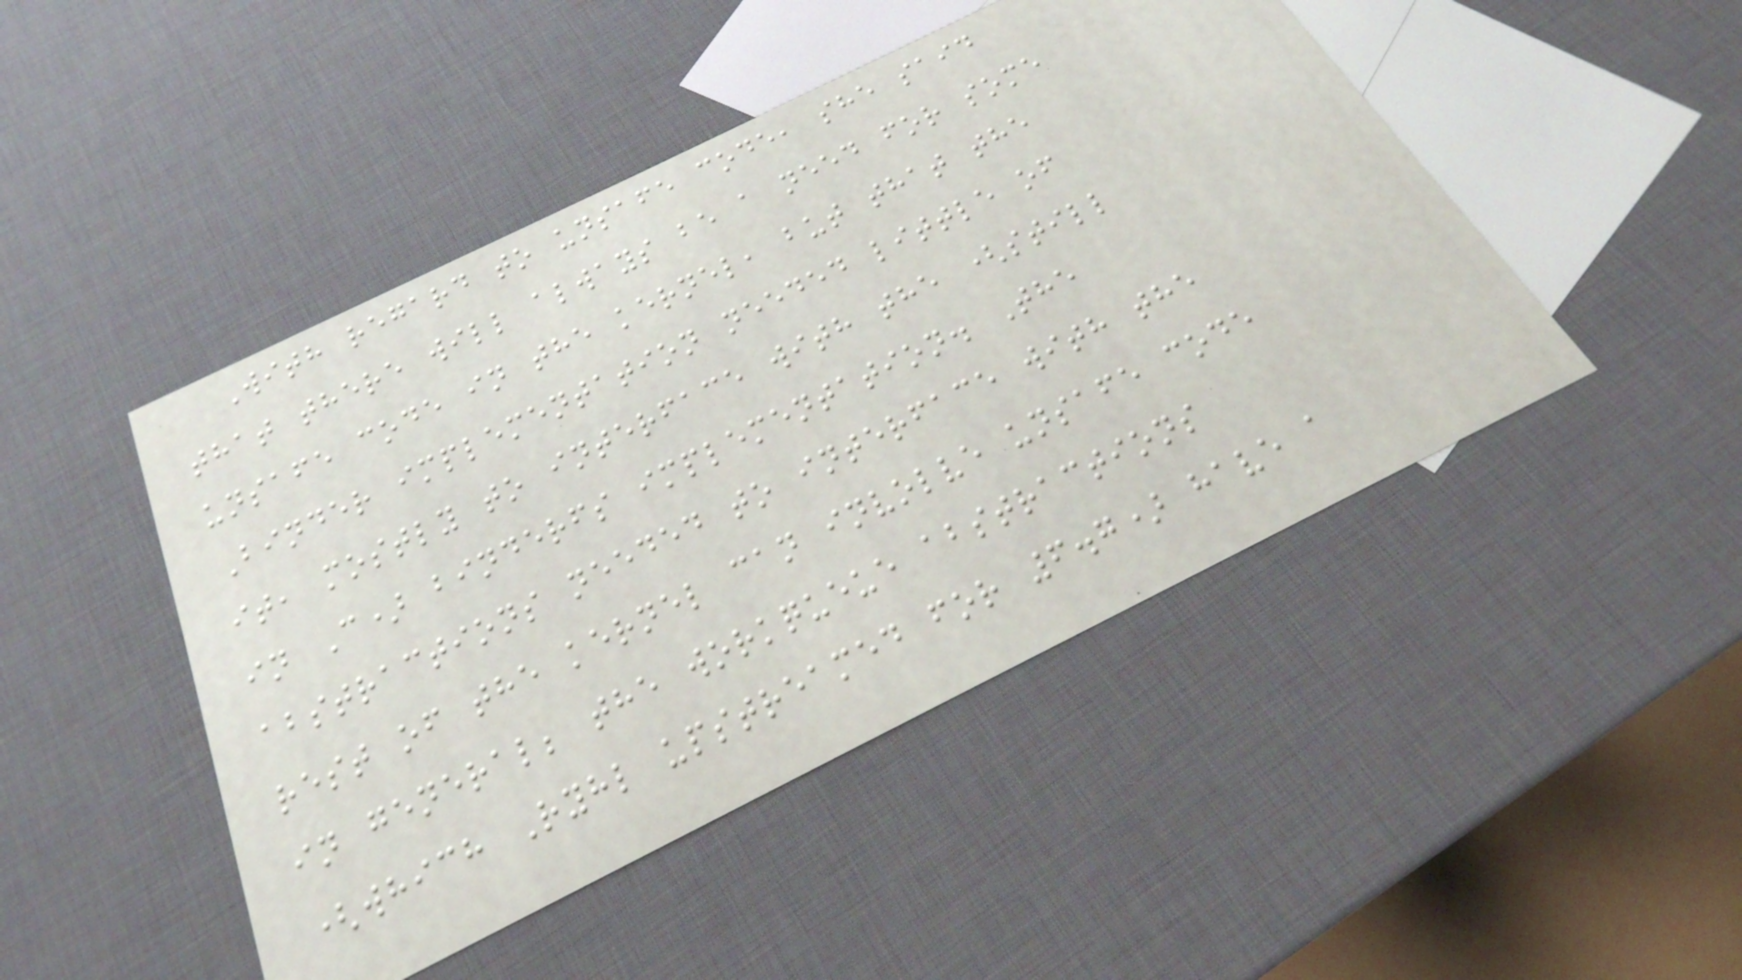With regard to unsafe code, she said
that there will always be a need for some
unsafe code in the kernel, but that the
Binder implementation needed little of
it, mostly to interface with the (still
in C) binderfs implementation. The
abstractions needed to interface with the
rest of the kernel can involve unsafe code
in general; the workqueue abstractions
(which Ryhl upstreamed for 6.7) have a
